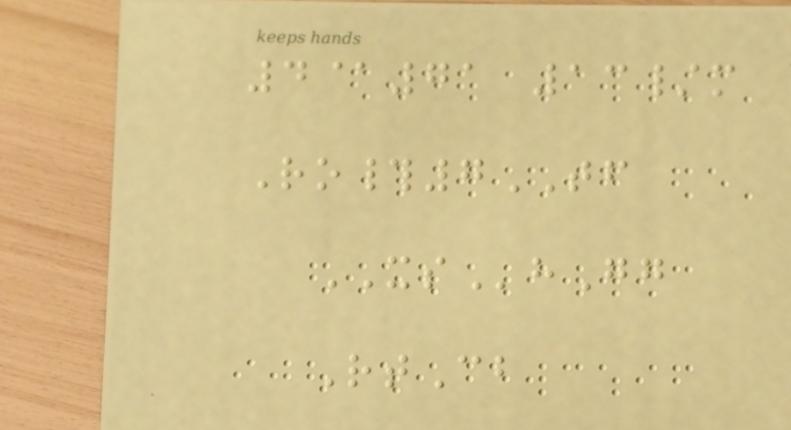4@71 13/m
Ro#7TF
XShGg
RtCb
